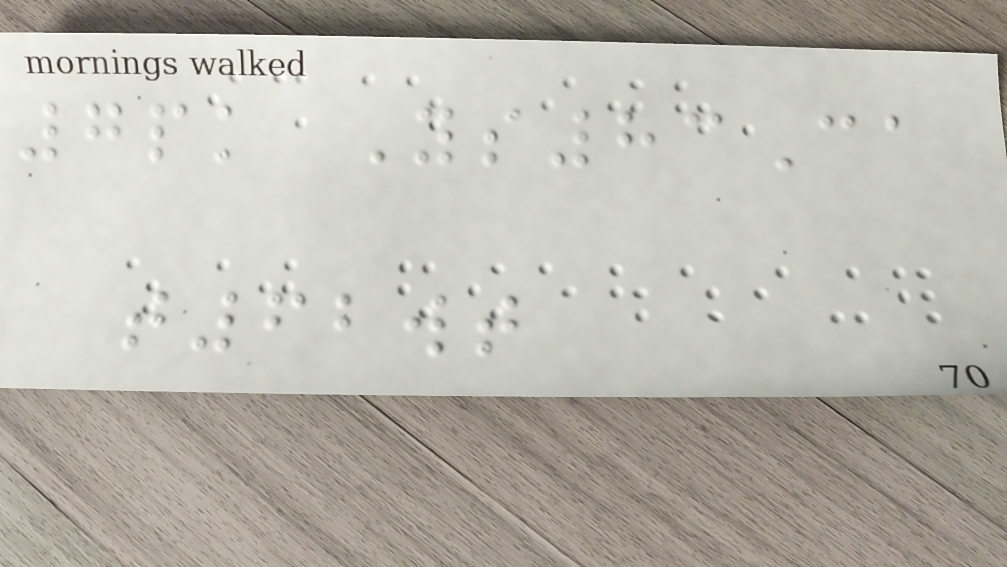7pk Ys83Ca
t62wt
